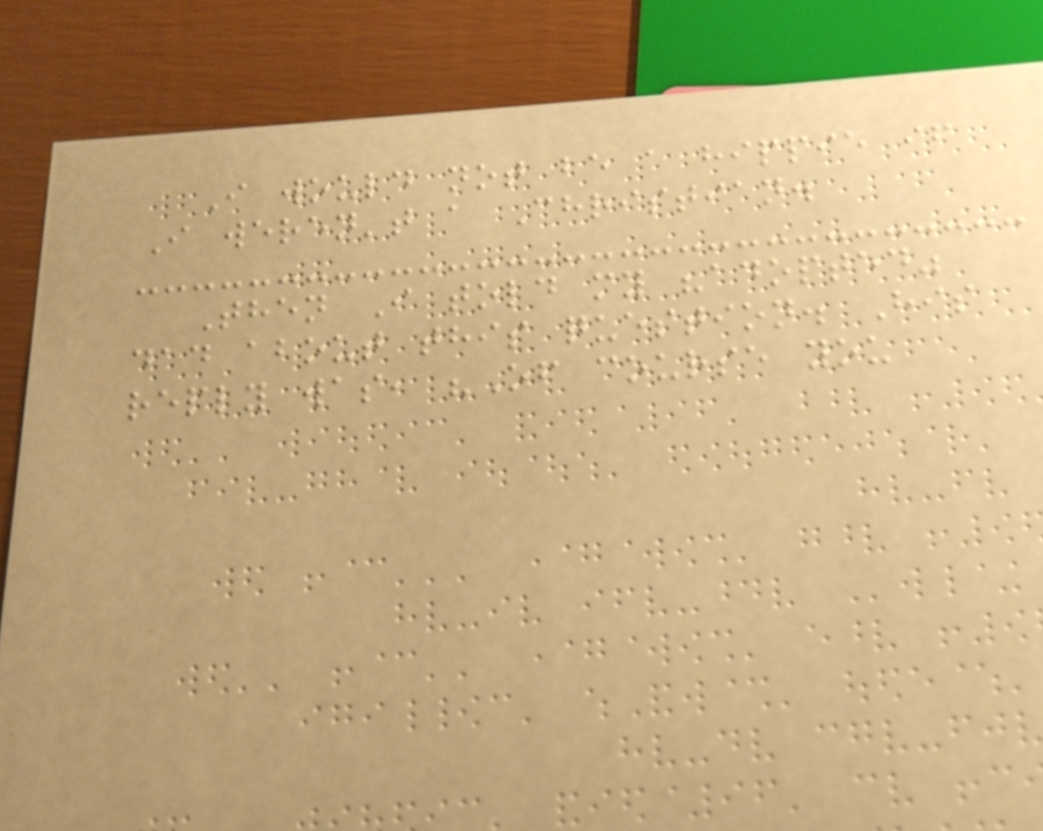I would not be a hippie if
I weren't a Christian.
Then I told my "adopted"
dad about this question. His
reply was, "Of course you
